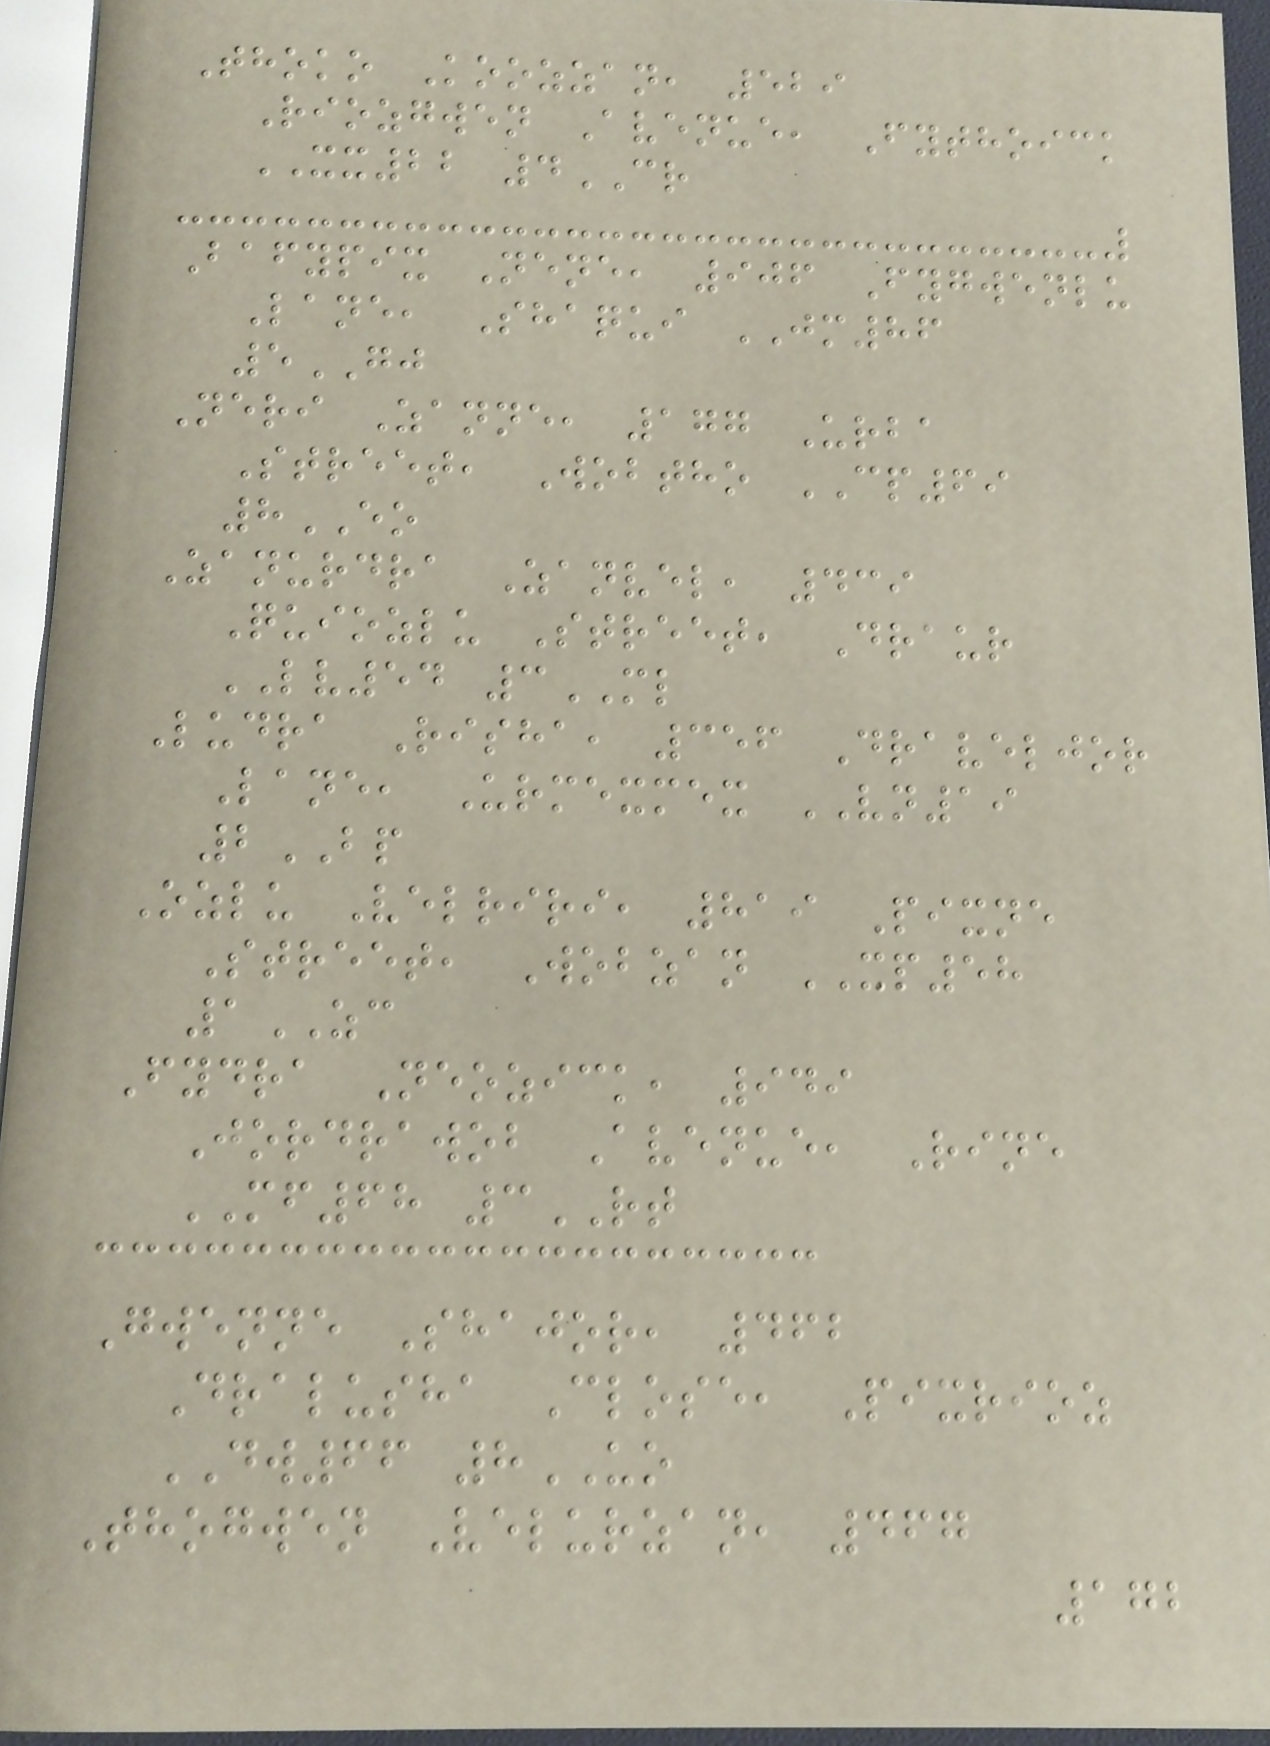Thoko Koozzan, 529
Riozgwen Avenue, Fythoick
XX22 4CR
Bafypix Nene, 906 Fygwenlu
Lane, Shaqui JM86
5GJ
Neri Zanne, 177 Urba
Street, Wobtho CP69
8EO
Zanurdra Zanvel, 439
Quiozlu Street, Draur
LV54 3ML
Ludra Risha, 356 Draveljor
Lane, Urmexmex VN19
2BP
Ozlu Velriri, 819 Pixne
Street, Wobzan XP58
1ZC
Fydra Neozick, 949
Jordrawob Avenue, Rine
MF68 3RT
Gwenne Shajor, 462
Dralusha Close, Pixrioz
DW66 8UO
Thogwen Velurzan, 467
172
